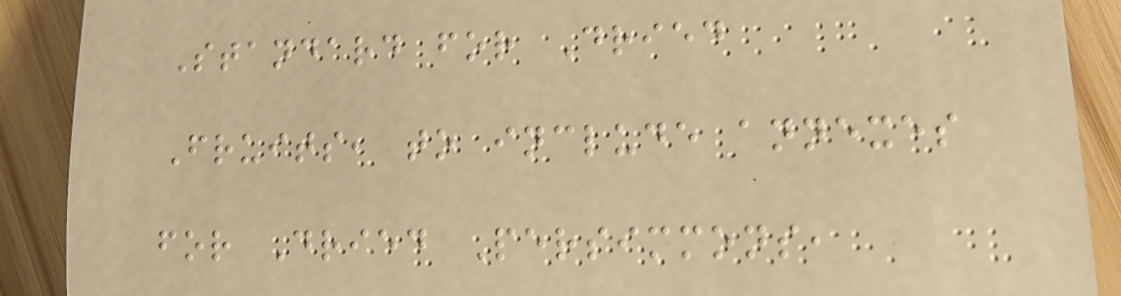Standard for Dried
Fruits, to include annexes
for Dried Persimmons,
